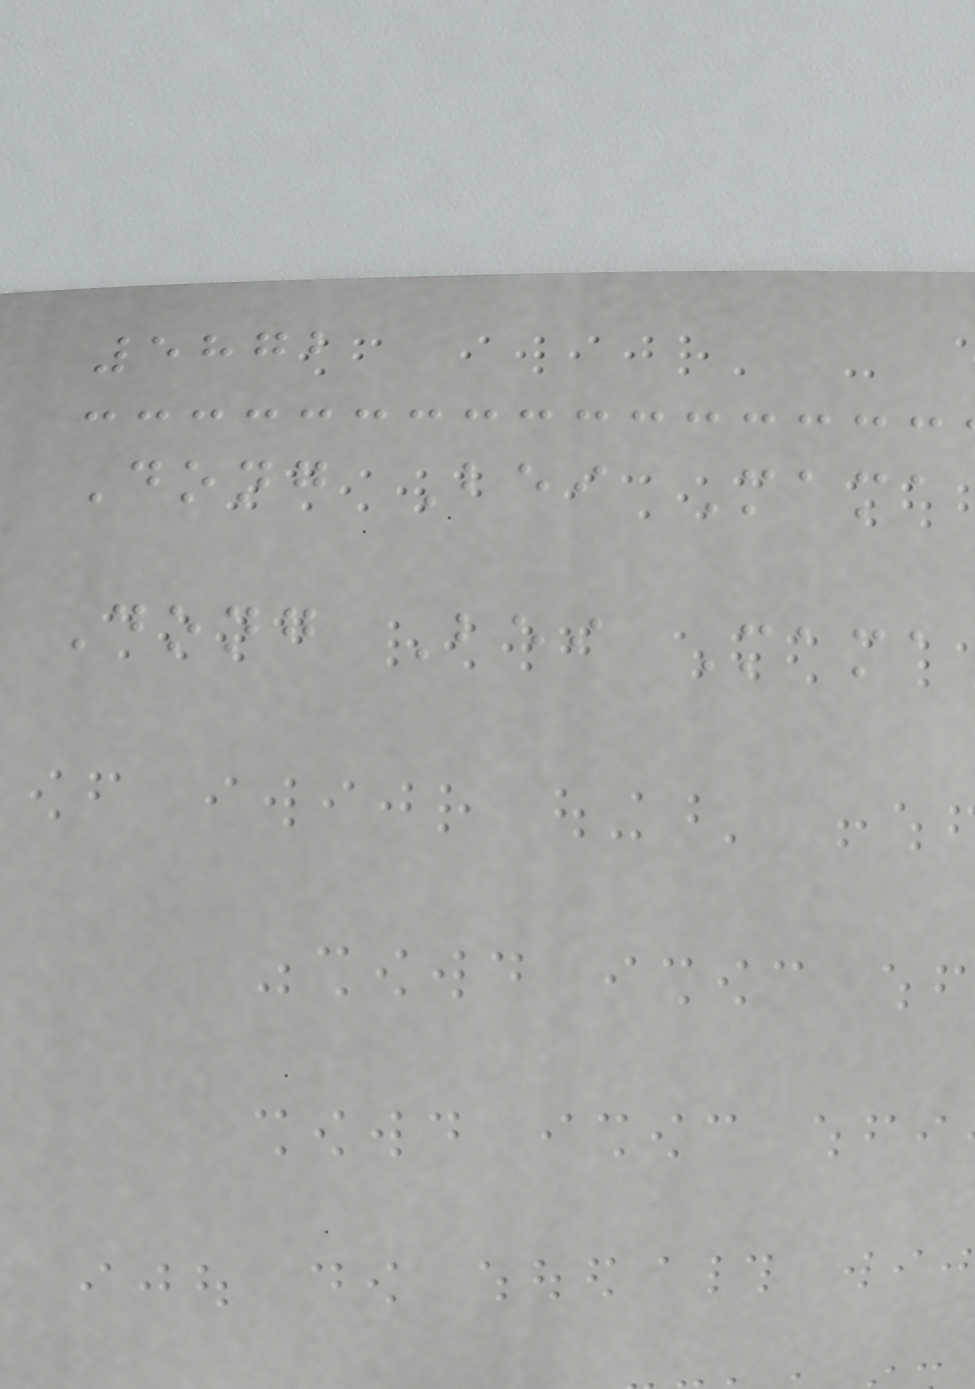5872
Dong Bei Mama
Dong Bei Mama
